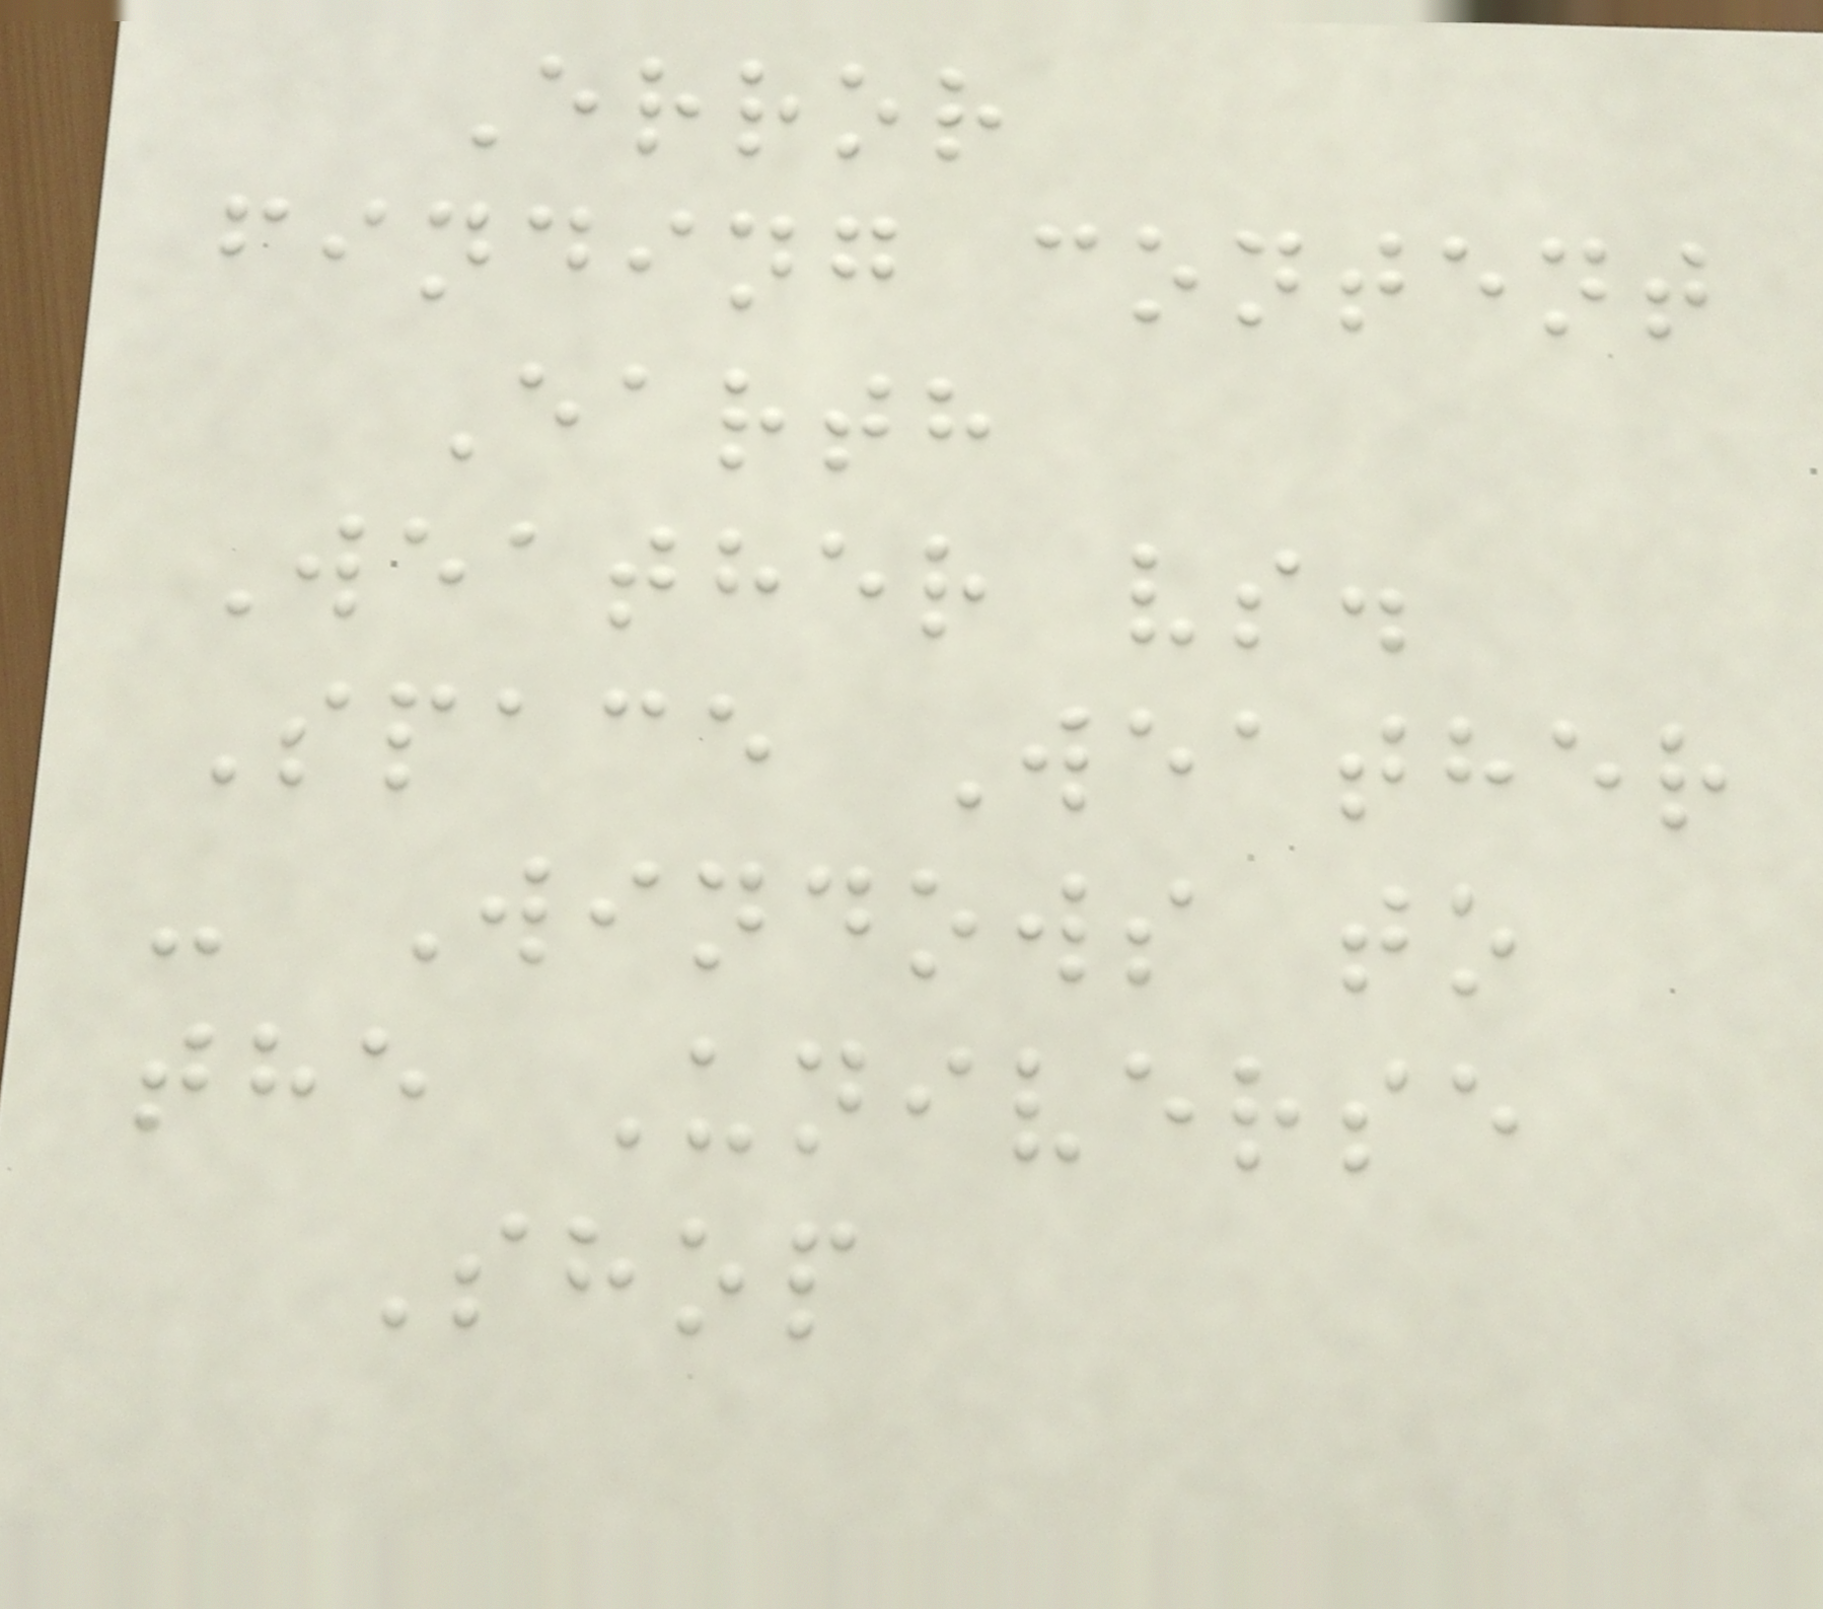Error
finding content
Earth
Weather vs.
Space Weather
- Windows to
the Universe
Shop
